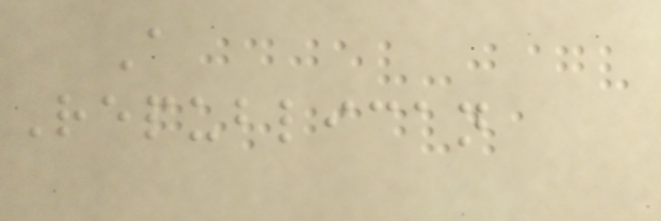A
Republican
